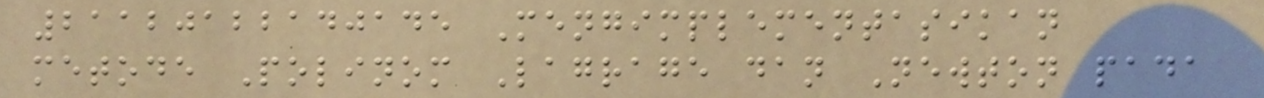21120122140145 Mengimplementasikan
metode Polinom Lagrage dan Newton pada
